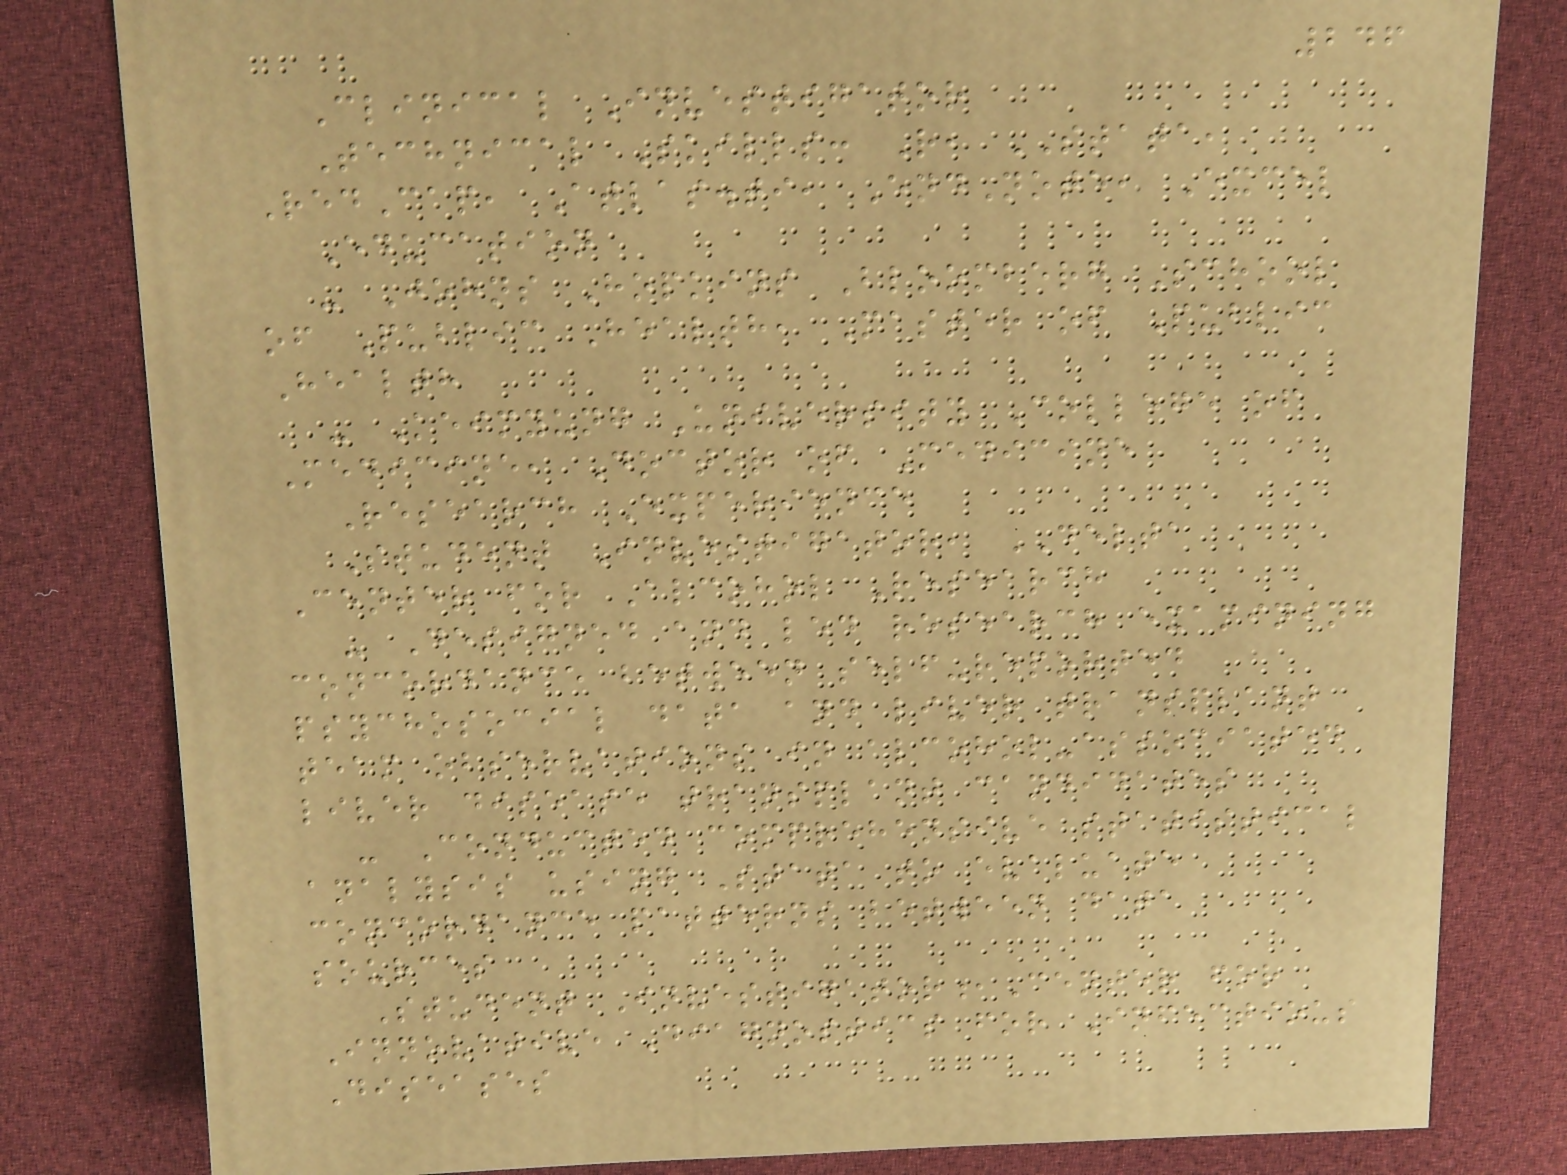246
Clinical Investigator
Technical Skills: R, STATA,
RedCap, Atlas.ti, EndNote, Excel
Education
- Johns Hopkins Bloomberg School
of Public Health, Master of Public
Health
- Keimyung University College of
Medicine, Doctor of Medicine
Research Experience
Student Investigator, DELTA
Center for Alcohol Research
- Designed and led research examining
concordance between self-reported
psychosocial data and liver transplant
team observations in alcohol-associated
liver disease transplant candidates
- Conducted comprehensive statistical
analysis using Stata to evaluate
concordance patterns between data
sources
Student Investigator,Center for
Innovative Diagnostics for Infectious
Diseases
